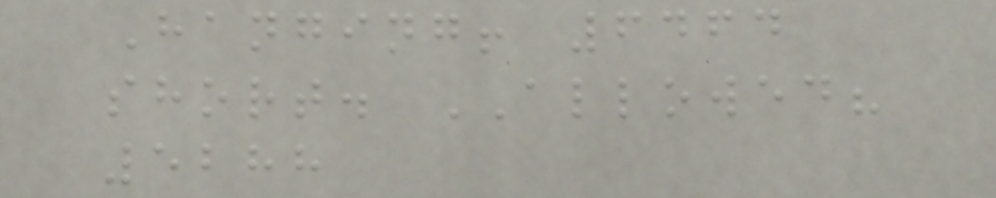Hanging! 6464
short. ALLOWED?
5288
